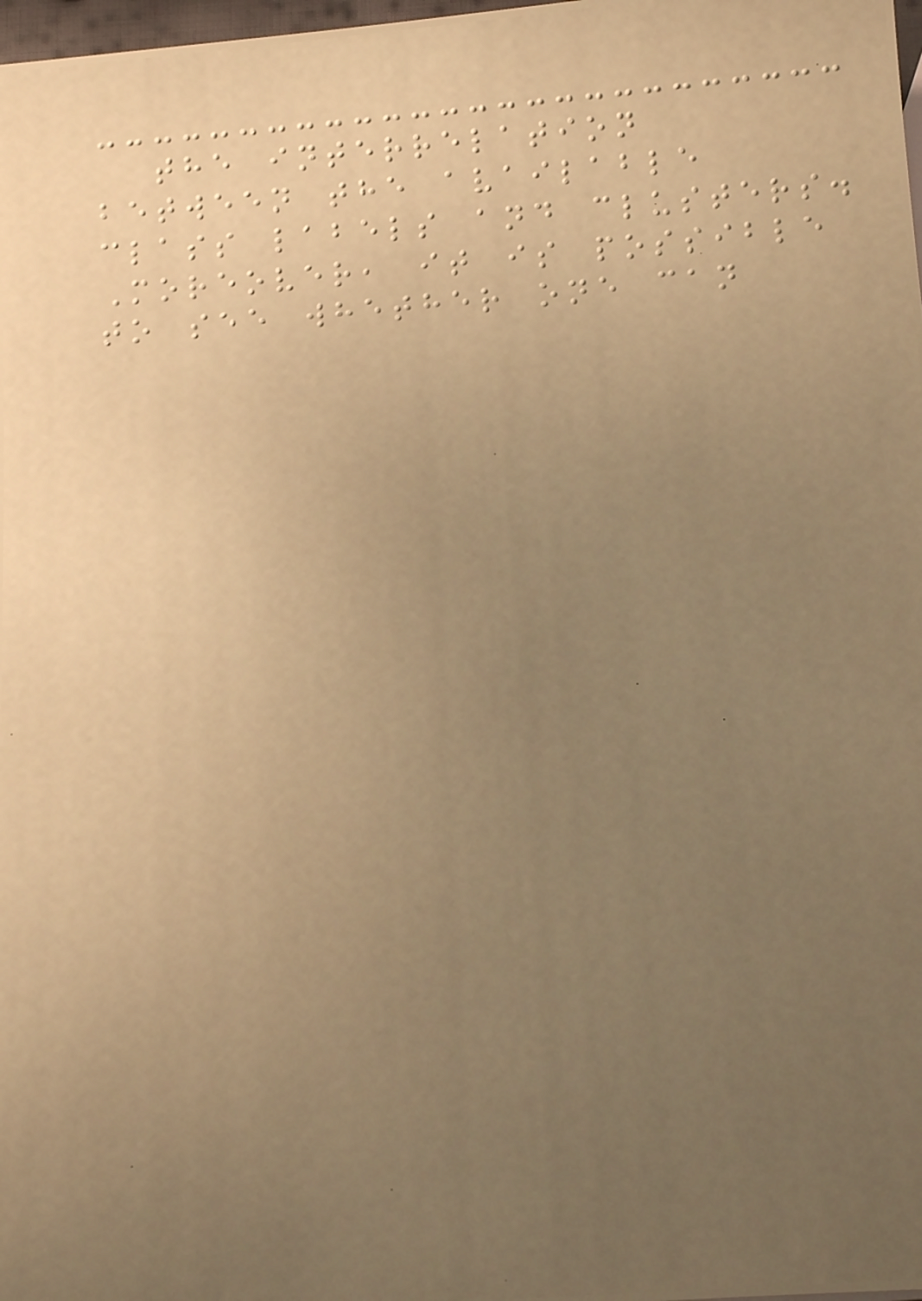the interrelation
between the available
class labels and clusters.
Moreover, it is possible
to see whether one can
